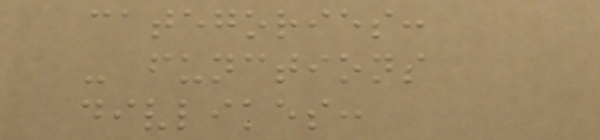categories:
- functions
divlikes:
